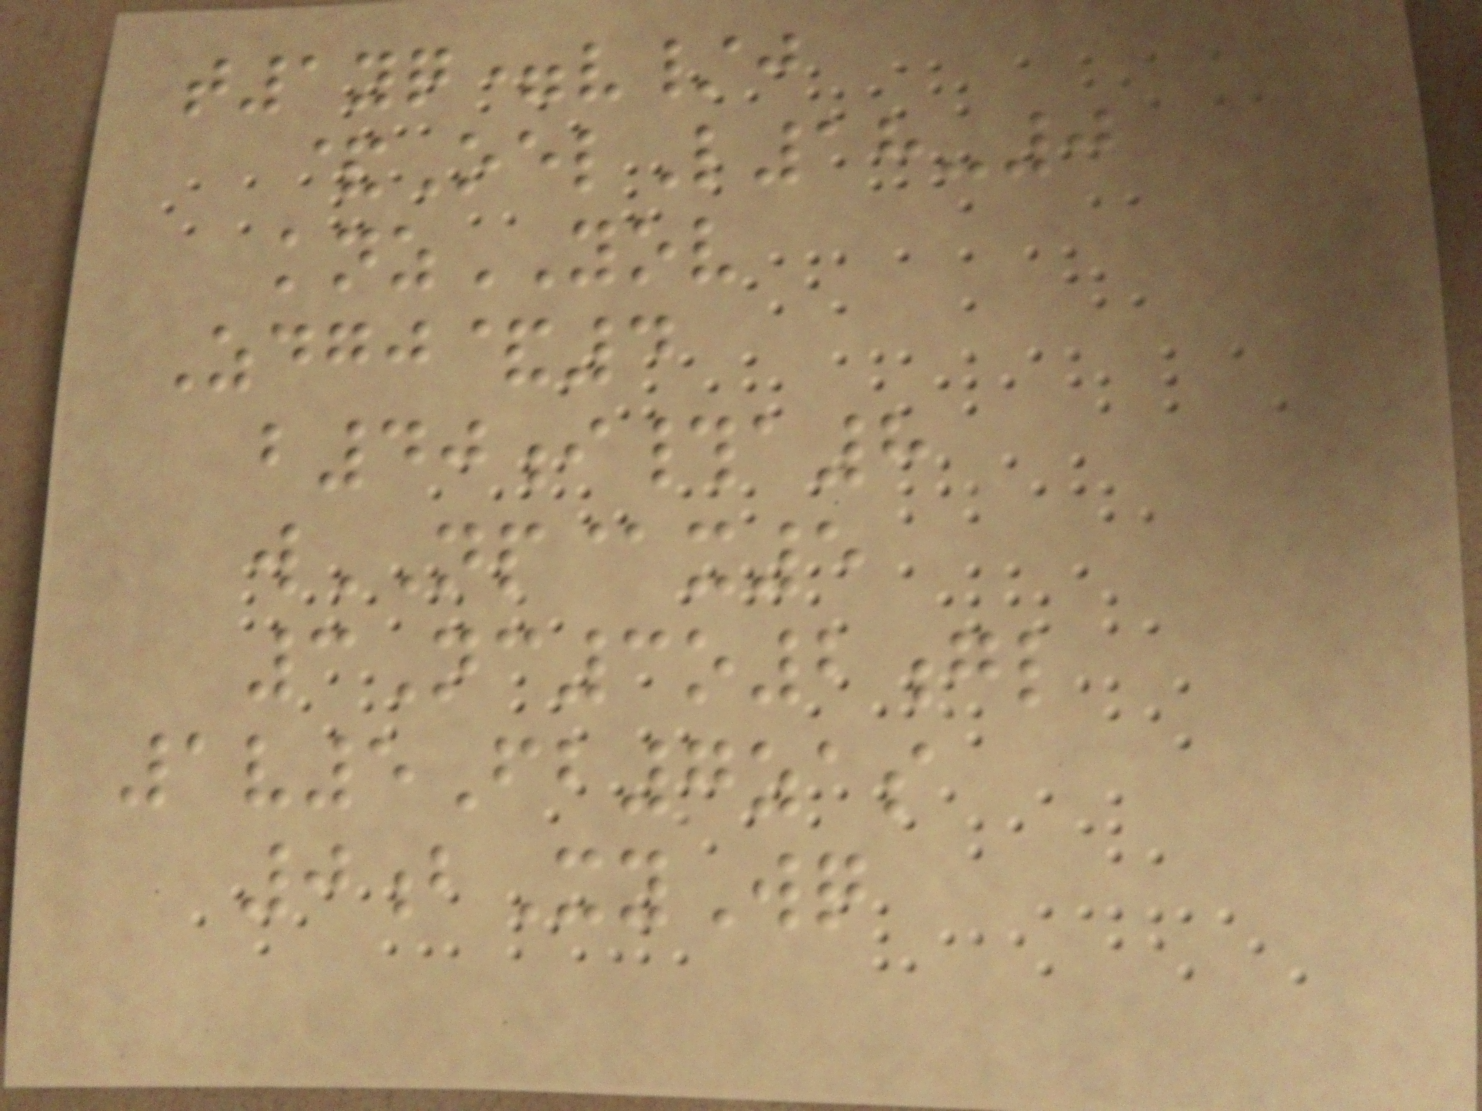t1yq=v/j
&OelL18-0
knzYOV
Zdgj&4
b40i#a8
wNP@x5
3Nc3o2gl
1v5Fb7zas
0bXyWq
